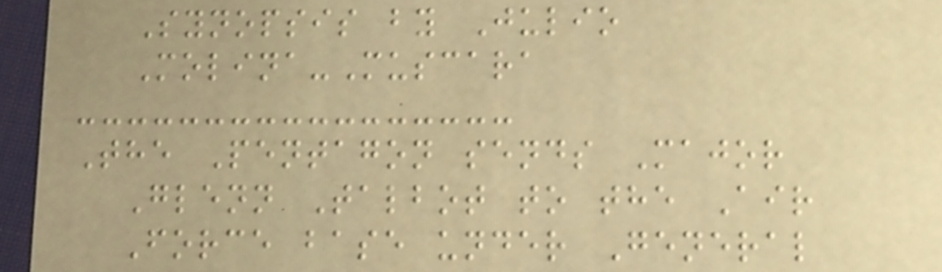Synopsis by Julio
Molina-Muscara
The Pentagon sends Major
Glenn Talbot to the Air
Force base under General
